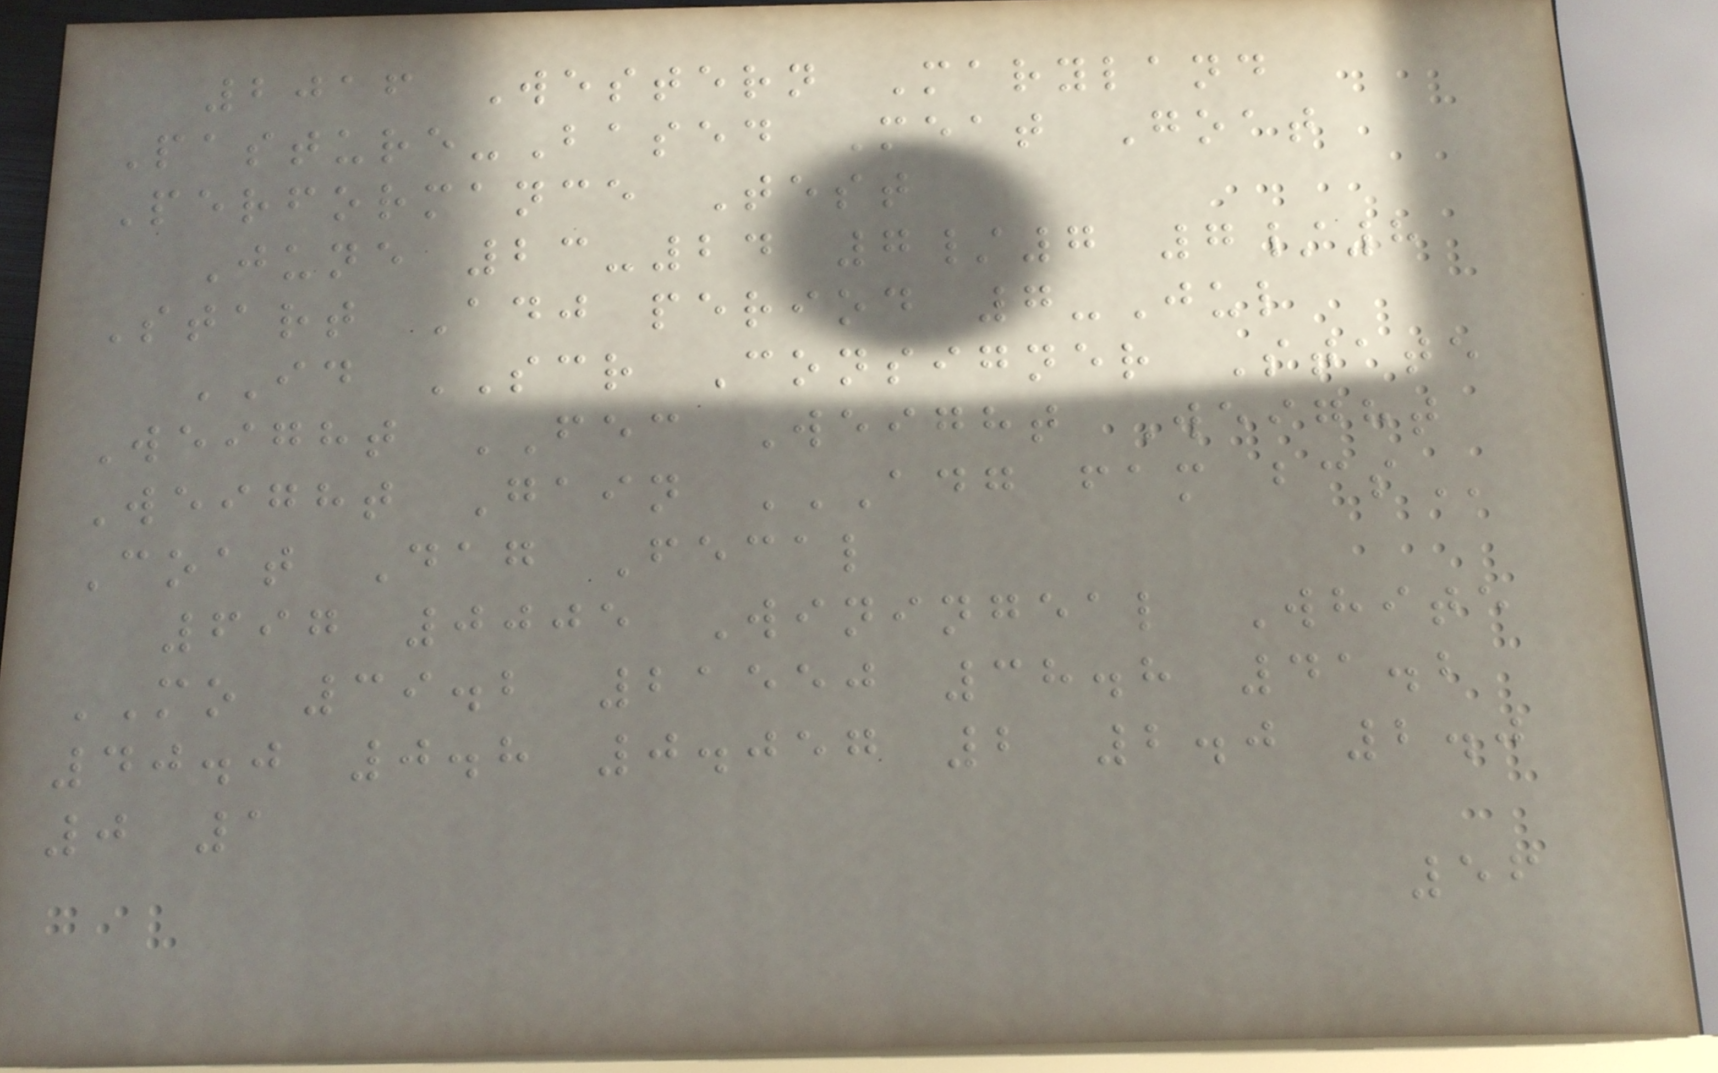2016 Western Maryland
Pasture-Based Meat Goat
Performance Test
June 23-24 7/7 7/8
Start Adj period 7-Jul
ID SCR Consigner State
Weight FEC Weight Weight
Weight Gain ADG FAM BCS
Coat Dag Fecal
697 0005 Winingeal White
MO 39.2 21550 38.8 41.2
40.0 0.8 0.057 2 2.0 2.0
0 1
56
